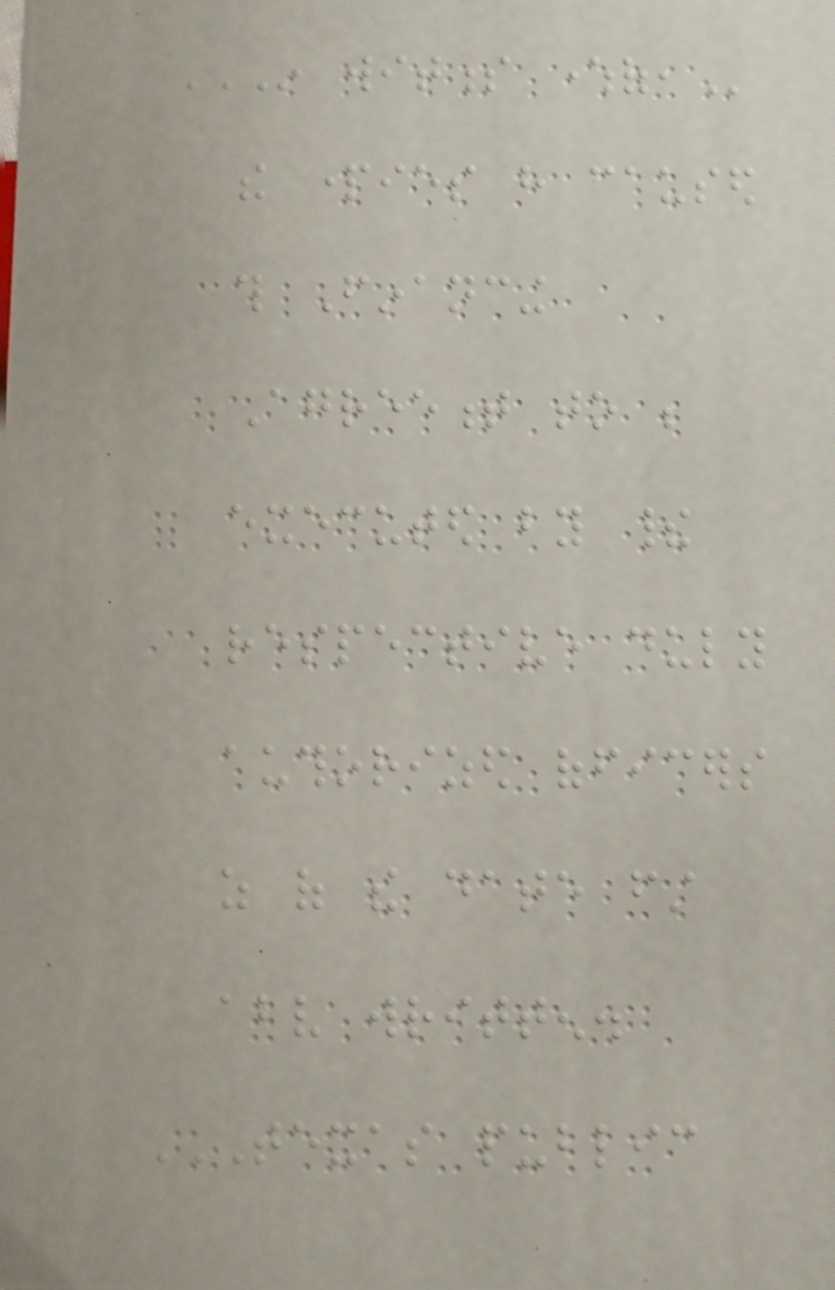IN WITNESS WHEREOF,
the parties have caused
this Financing
Agreement to be
executed by their
respective duly
authorized officers
as of the date first
above written.
TEXAS PUBLIC
